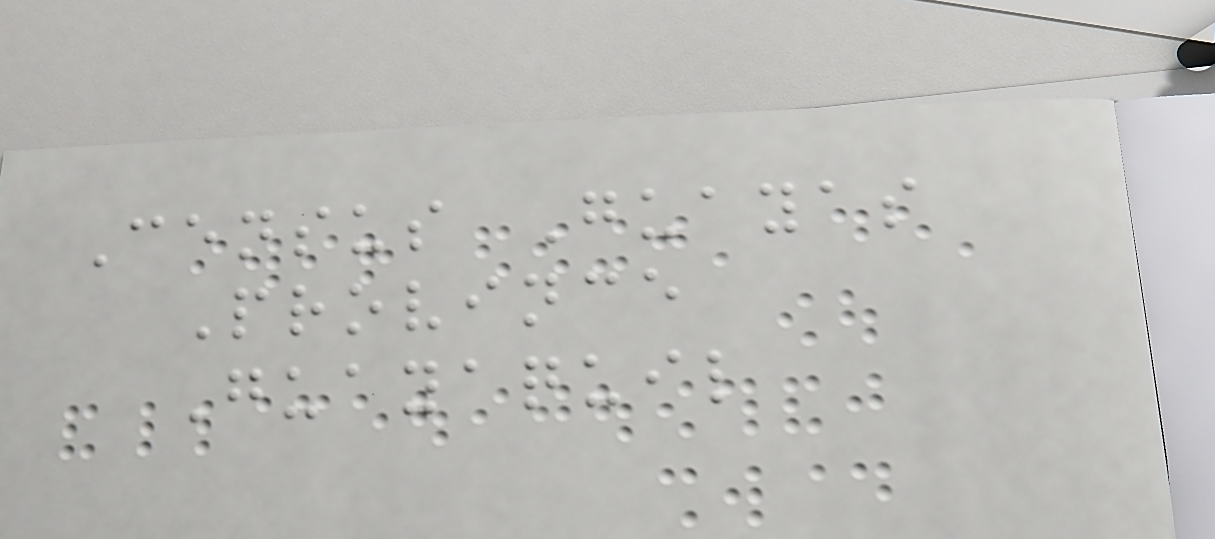Census Guayas
Province
Guayaquil
